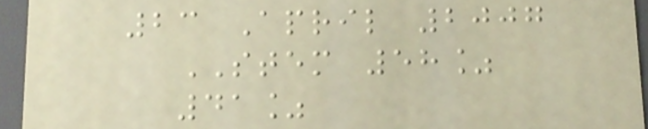23 April 2007
STEM 58%
41%
